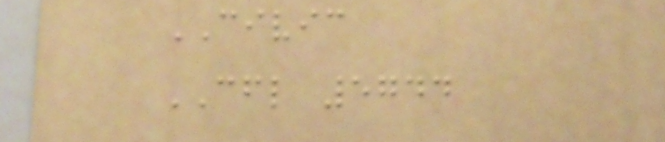CIVIC
CFL 5744
